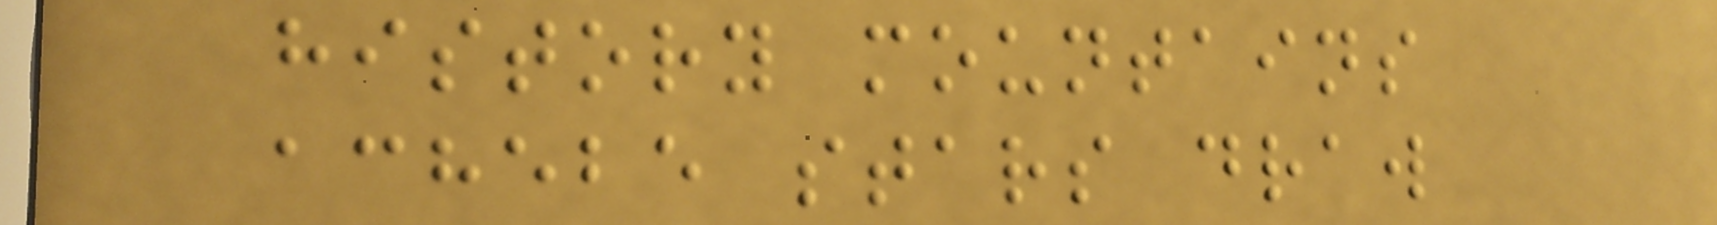history mountains
achebe stars draw
